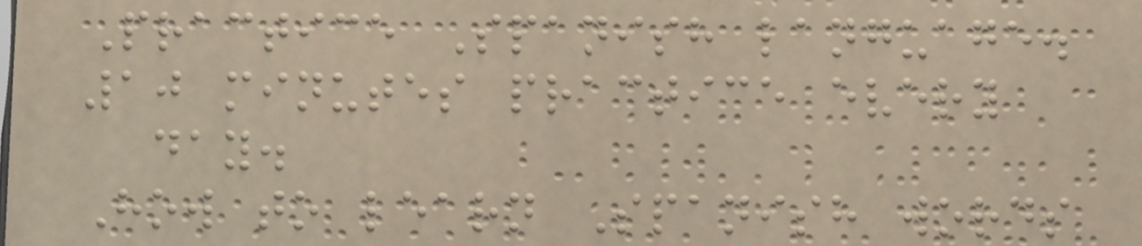Practice Spanish language.
10 minutes practice every
day.
How to learn Spanish words
